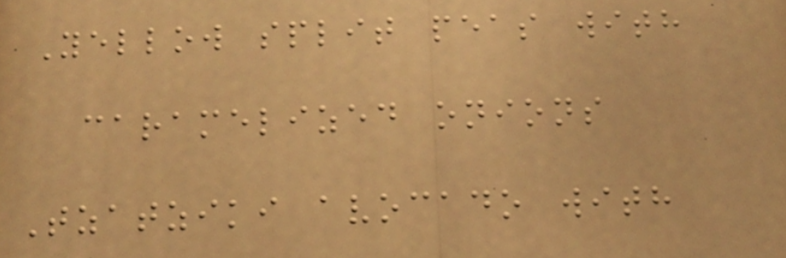Yellow split peas with
caramelized onions
Tzatziki avocado with
